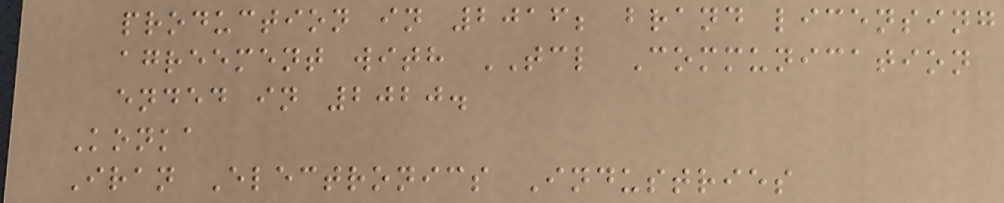production in 2016; brand licensing
agreement with TCL Communication
ended in 2020.
Konka
Iran Electronics Industries
